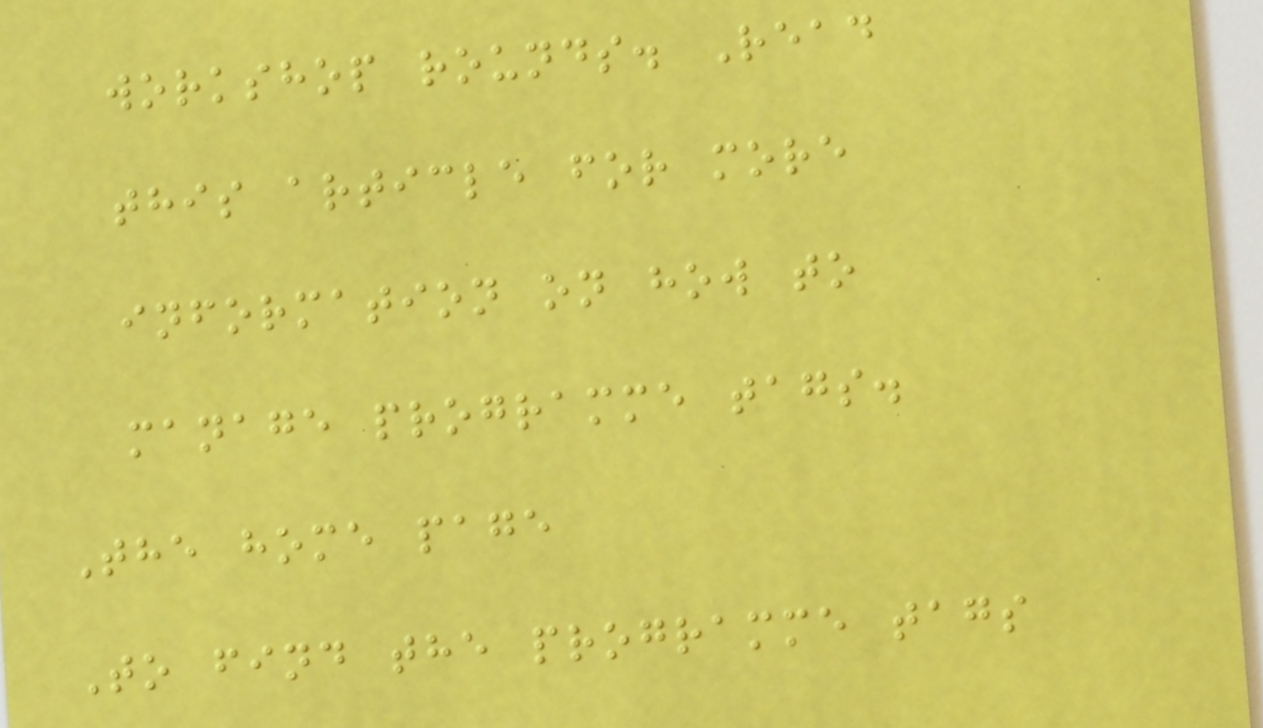workshop rounds. Read
this article for more
information on how to
manage programme tags.
The home page
To find the programme tags
